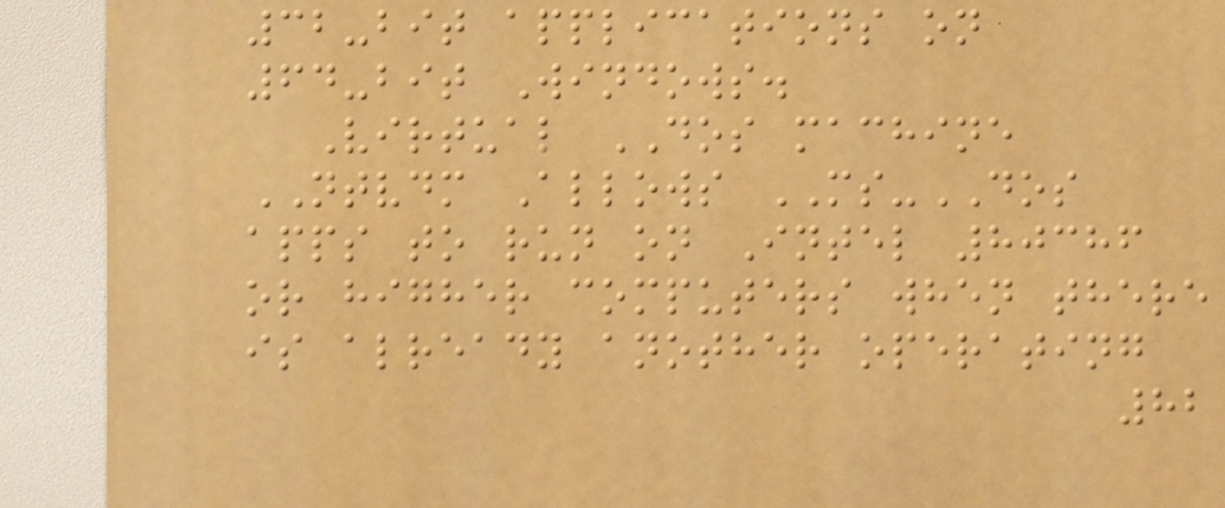32-bit applications on
64-bit Windows.
Virtual DOS machine
NTVDM Allows MS-DOS
apps to run on Intel 80386
or higher computers when there
is already another operating
82
